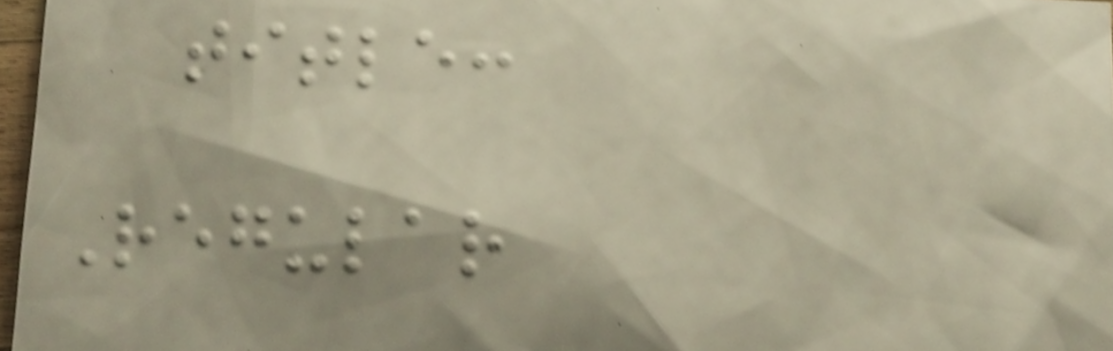title:
Regular
